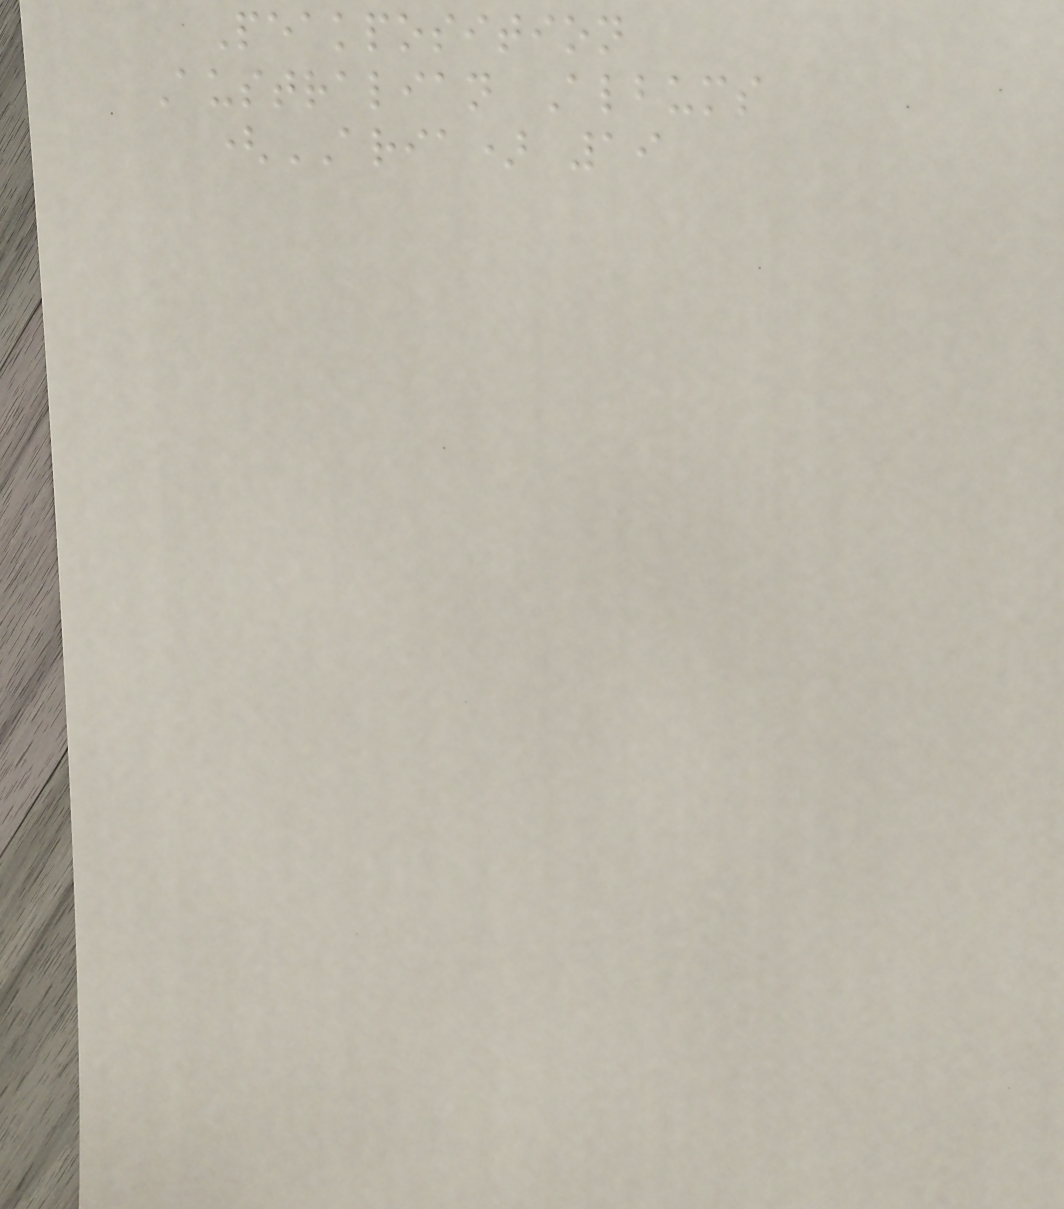Peakposition
Australian Albums
(ARIA) 19
